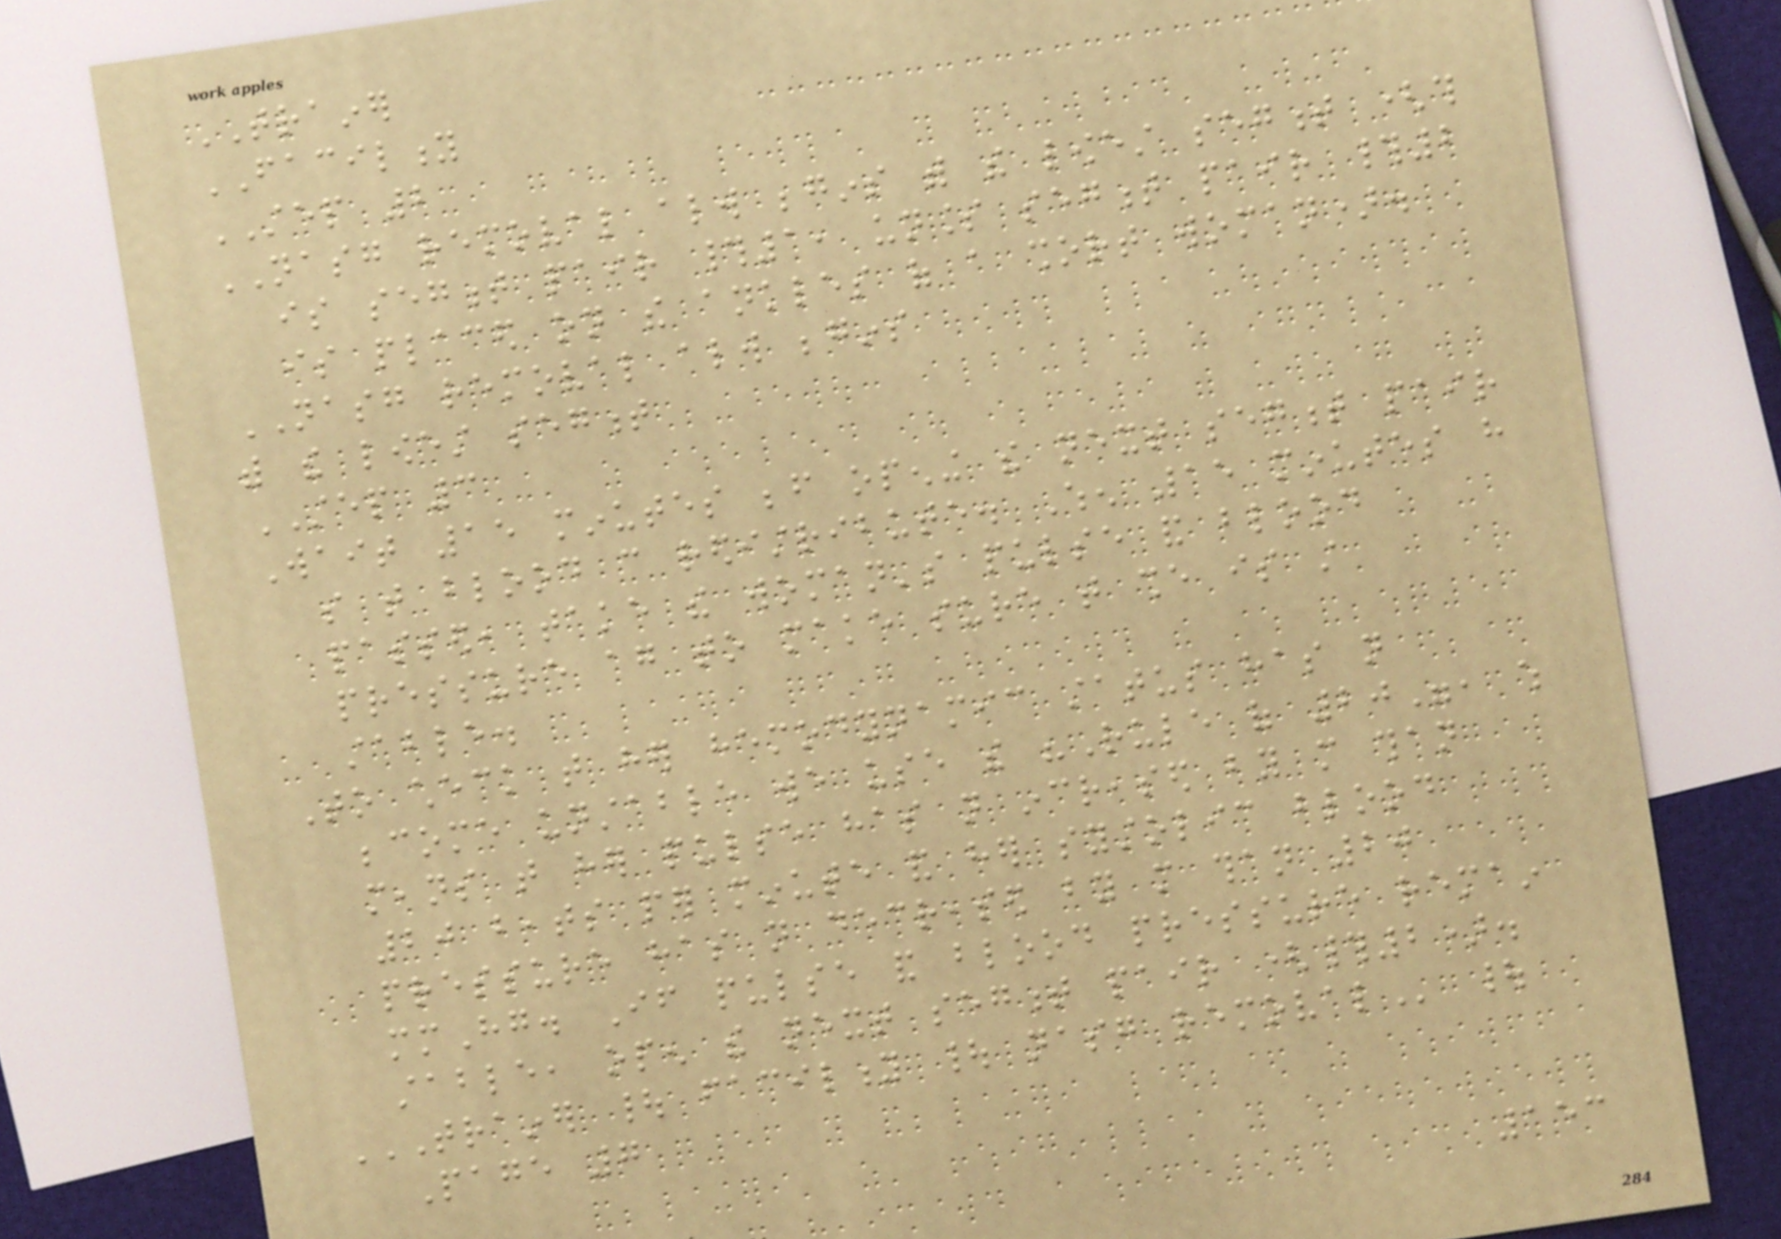TRAINER
FACILITY
STEP 2
NASG removal always begins with the lowest segment (this
is segment pair #1, unless segment pair #2
is placed on the ankles of a short woman).
NASG removal always begins
with the lowest segment
STEP 3
Wait 15 minutes before opening the next segment pair
so that blood can redistribute. When 15 minutes have
passed, take the woman's pulse and blood
pressure again to make sure that she is still
stable.
To check that her hemodynamic status has not
become unstable we use the "Rule of 20", which
means that her pulse has not increased by more than
20 beats per minute and her systolic blood
pressure has not decreased by more than 20
mmHg. If pulse and blood pressure remain
stable, open the next segment pair (#2).
TRAINER | FACILITY | NASG REMOVAL |
Page 7
153
